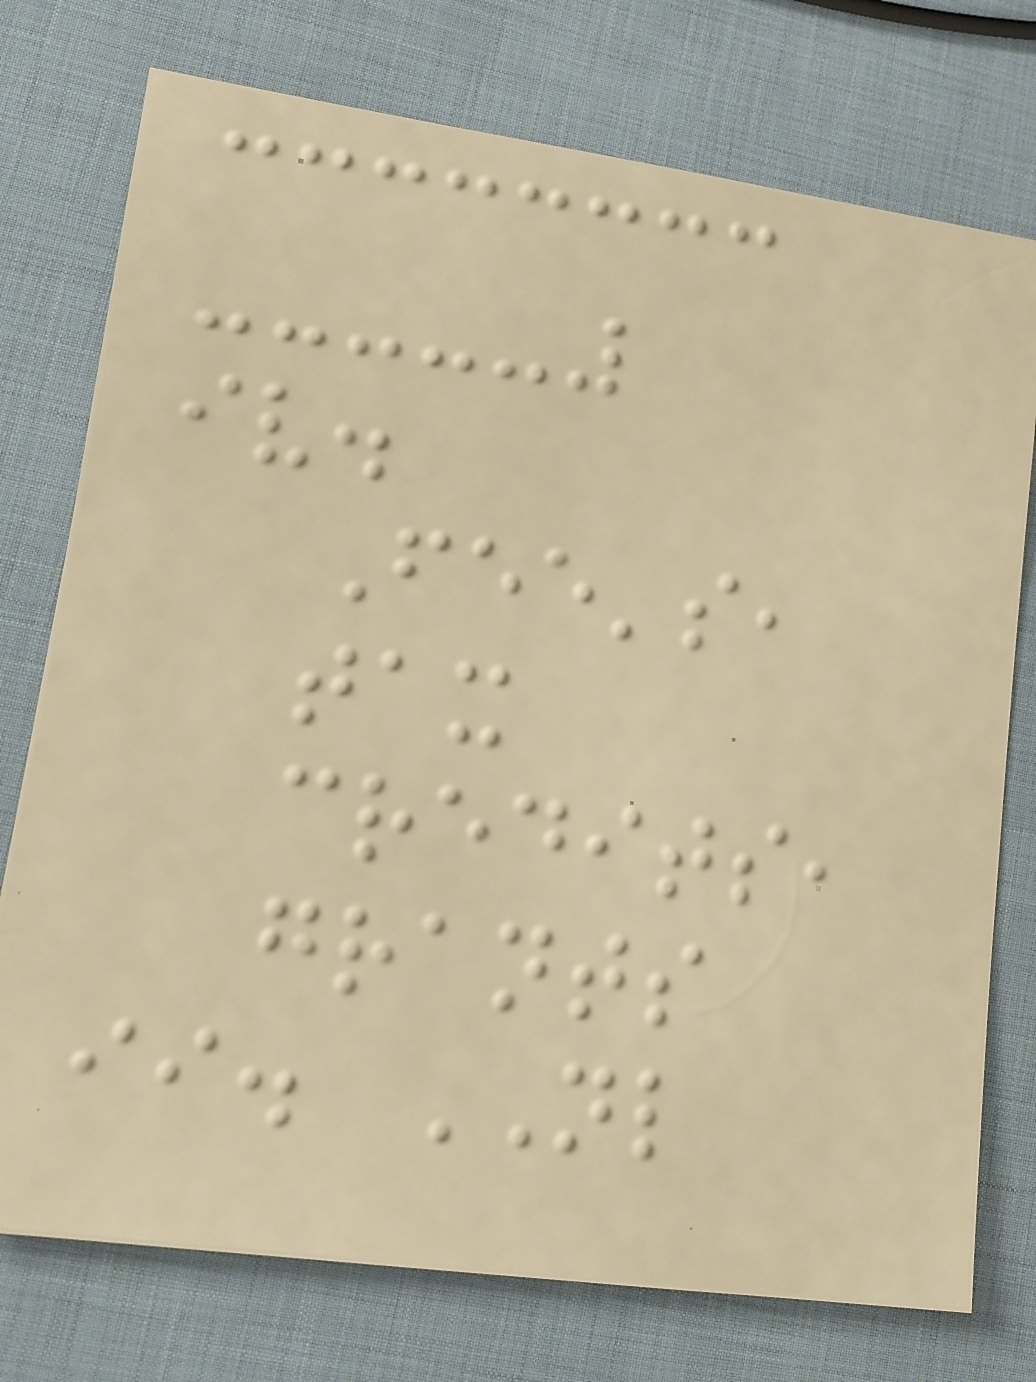iv.
Fee's,
tax
credits,
grants
ii. NL
